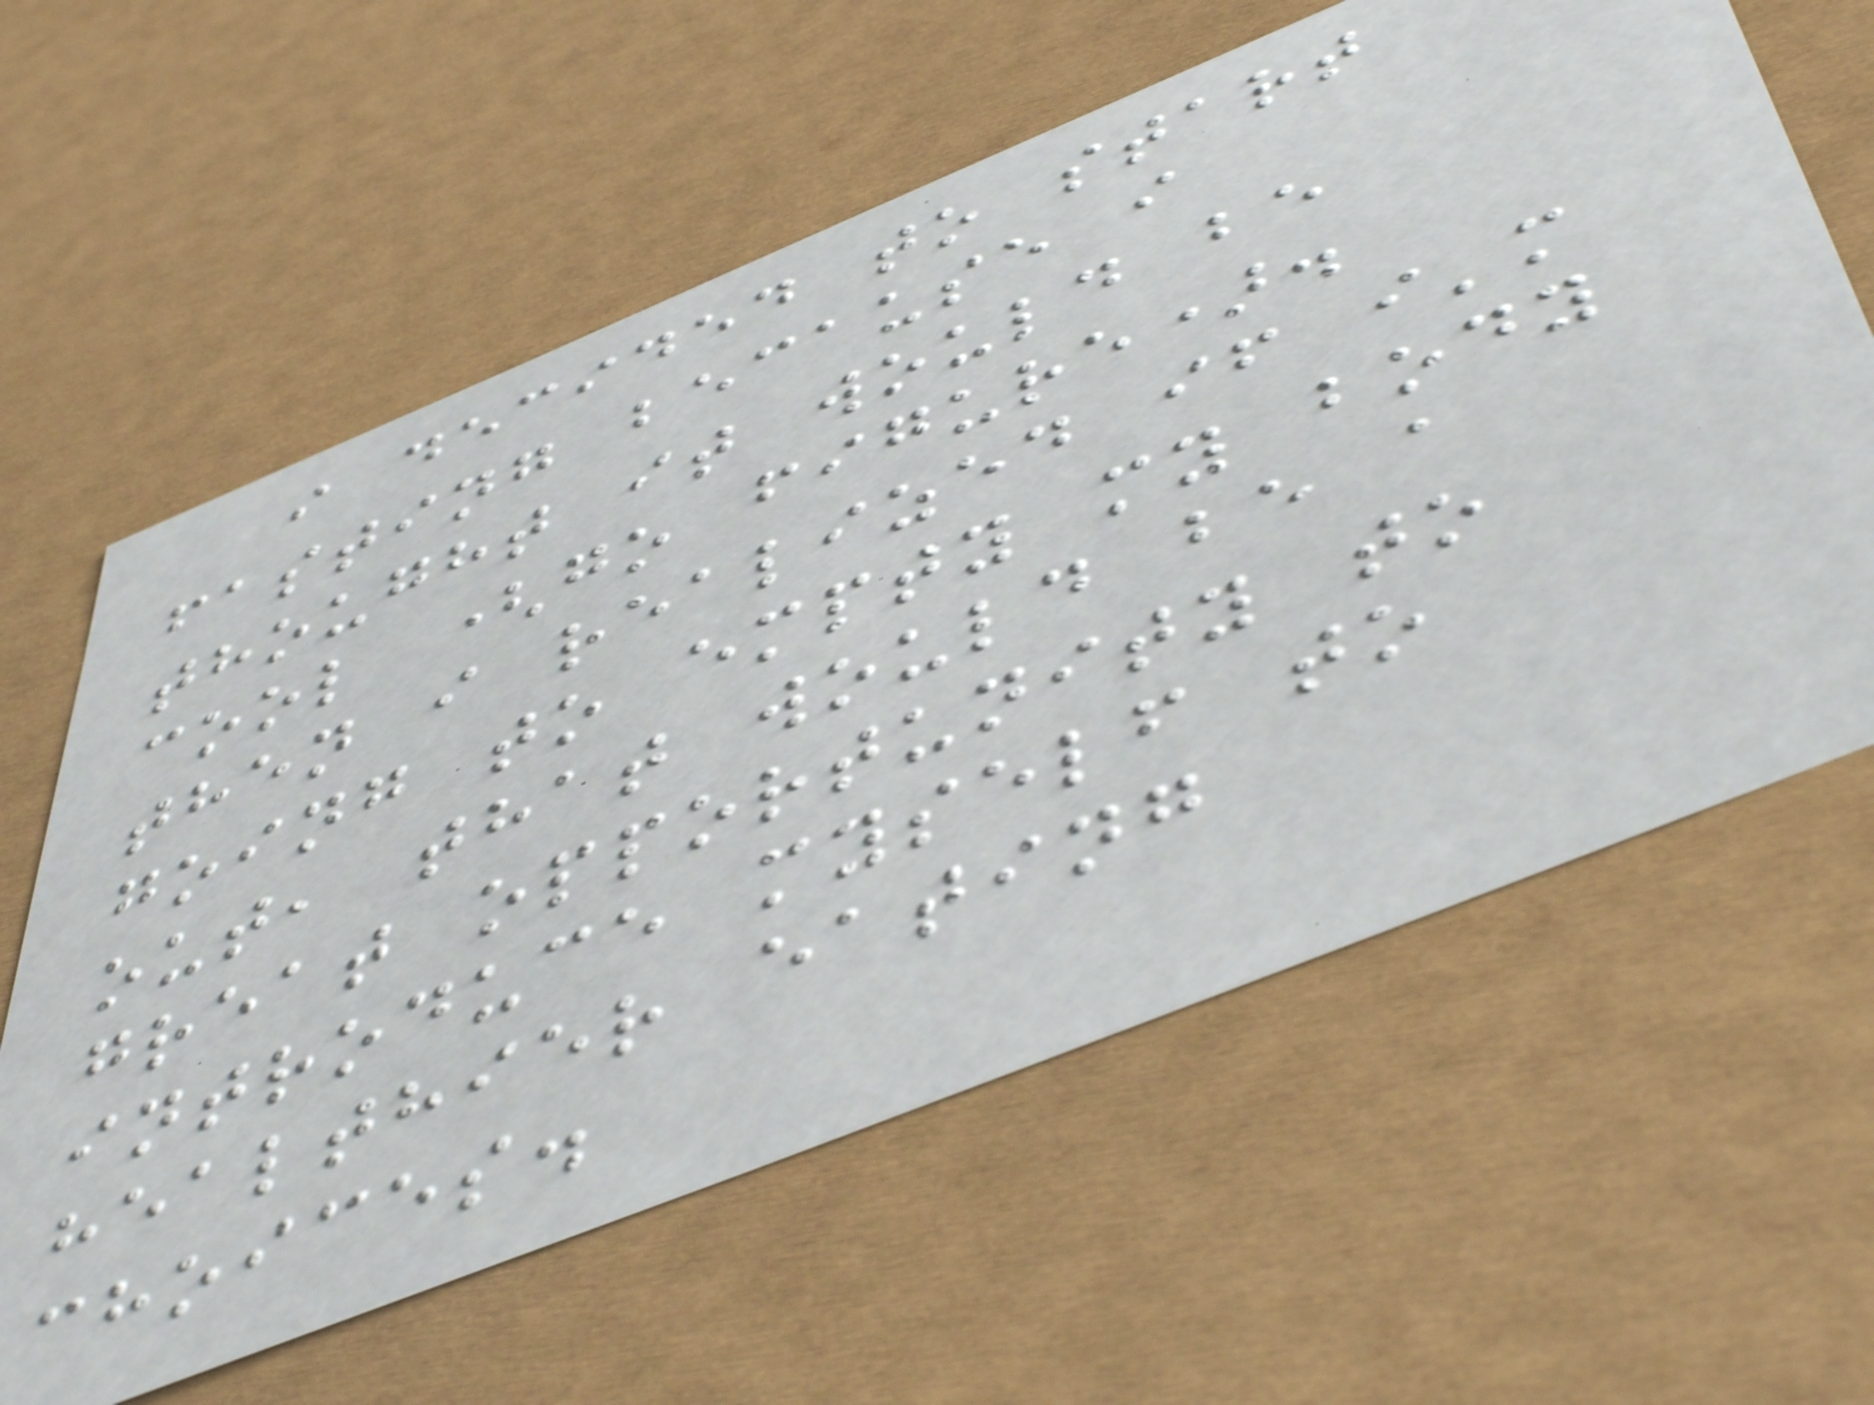i decided to start
fasting because i
thought it would be
cool (go figure).
then i realized if i'm
going to empty my body
out, that would be a
great opportunity to
introduce myself to
healthier eating
choices.
